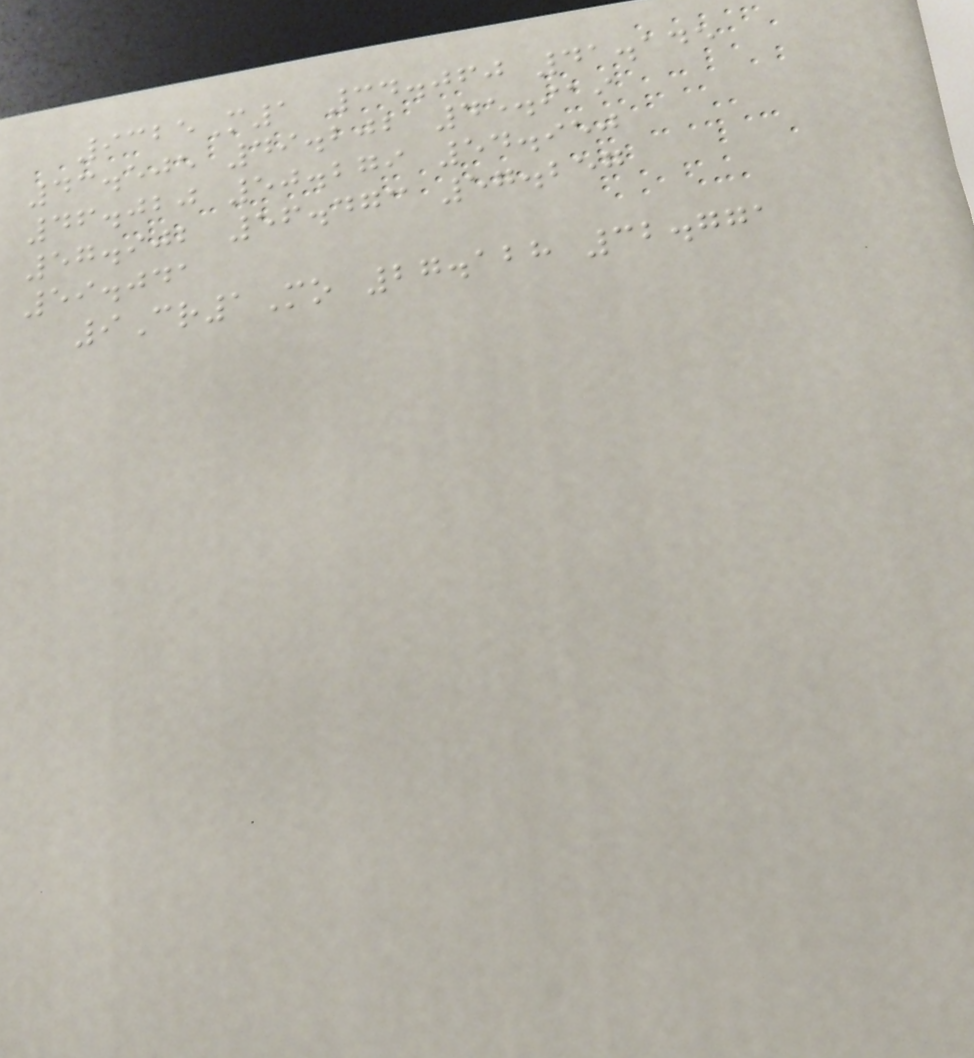9325M1 34.060 41.145
43.505 49.202 45.919
46.020 50.279 54.950
57.902 56.473 57.257
59.041
9Cr1Mo 27.128 32.771
